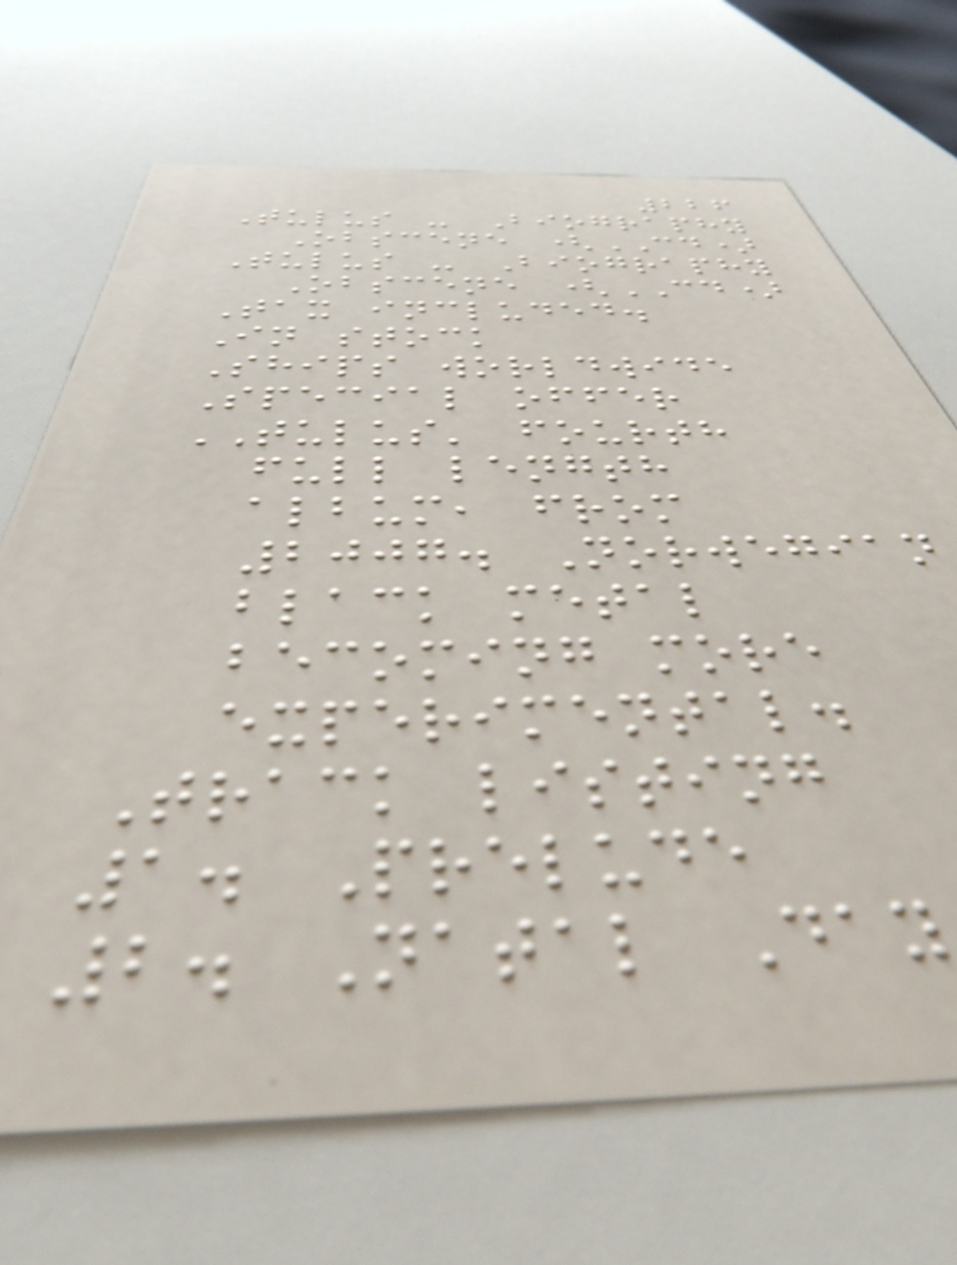226
Tulus - Biography
Obscene (CD)
Tulus - Biography
Obscene (CD)
Tax included.
In stock
Ships worldwide
Special offer
TULUS' fourth
full length
album, from
2007. Norwegian
black metal
becoming more
experimental.
Track listing
1. Prelude
2. Natal Day
